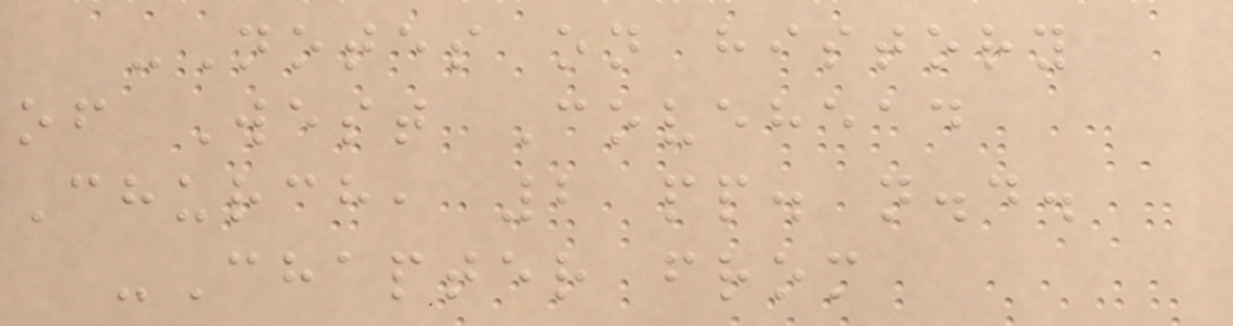-Notes on history
of West Covehead
Church, 2 pp. n.d.
-Chapter from
